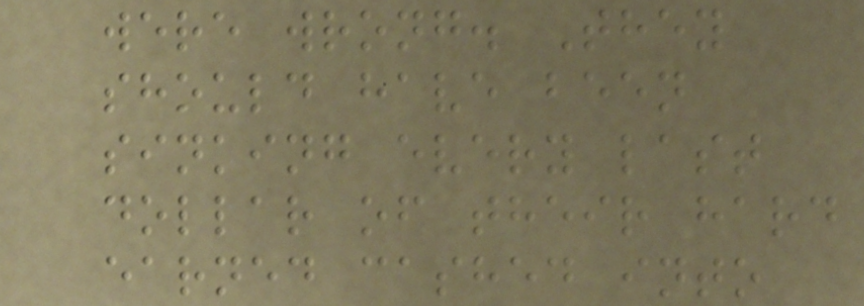were wrong. They
should have been
sinking every last
dollar of their hard
earned cashed into
